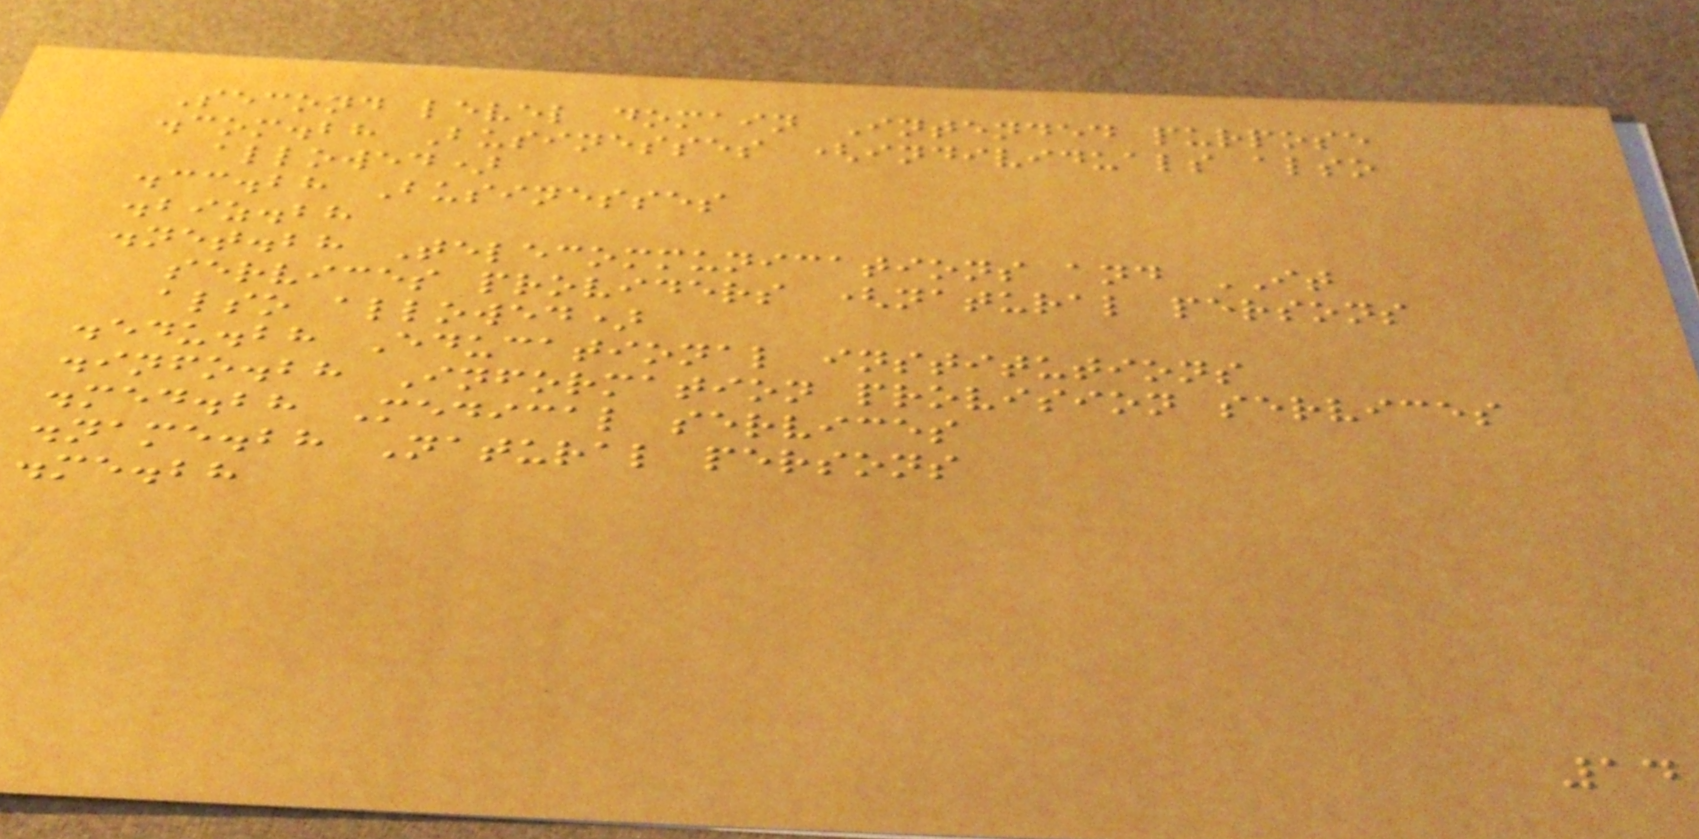Second level domain Intended purpose
.com.bh Businesses (individuals also
allowed)
.cc.bh Businesses
.biz.bh
.net.bh Telecommunications and IT
services providers (natural persons
also allowed)
.edu.bh Educational institutions
.info.bh Information provision services
.med.bh Medical services
.name.bh Natural persons
.me.bh
14
